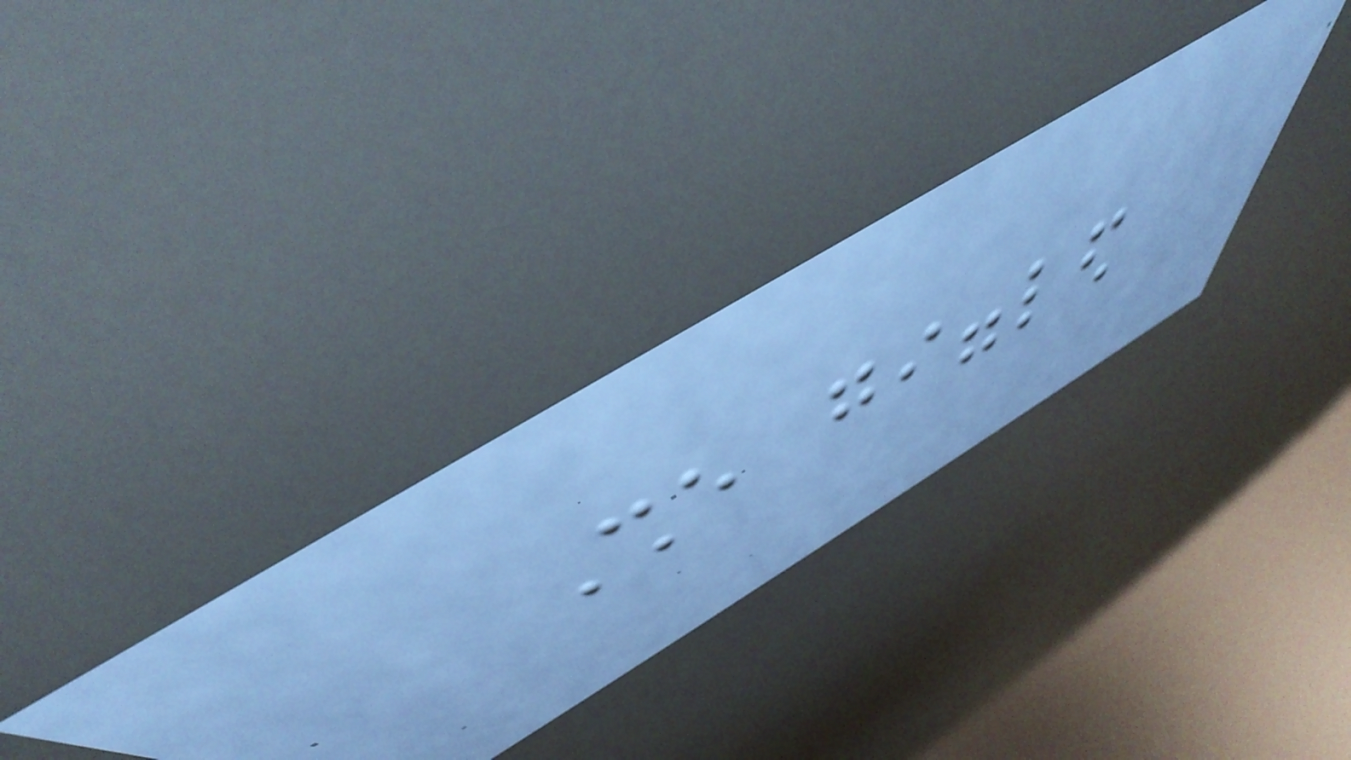She giggled
